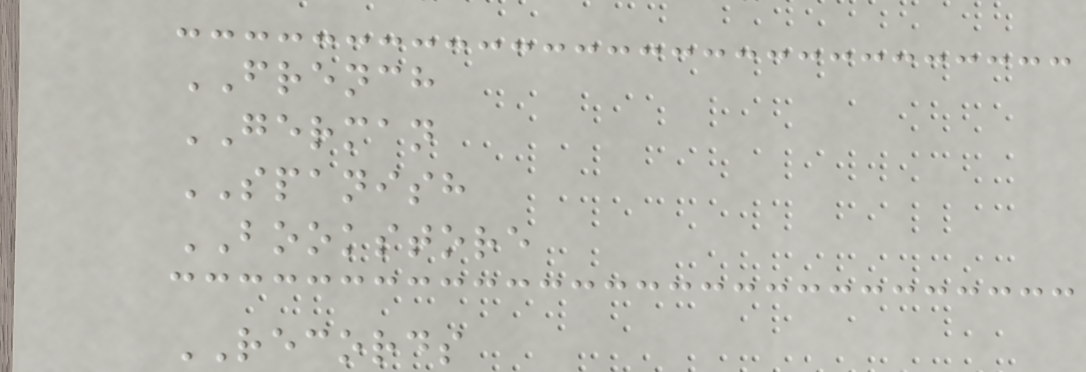FRENCH
GERMAN
SPANISH
BOOKSTORE
RECORDS
